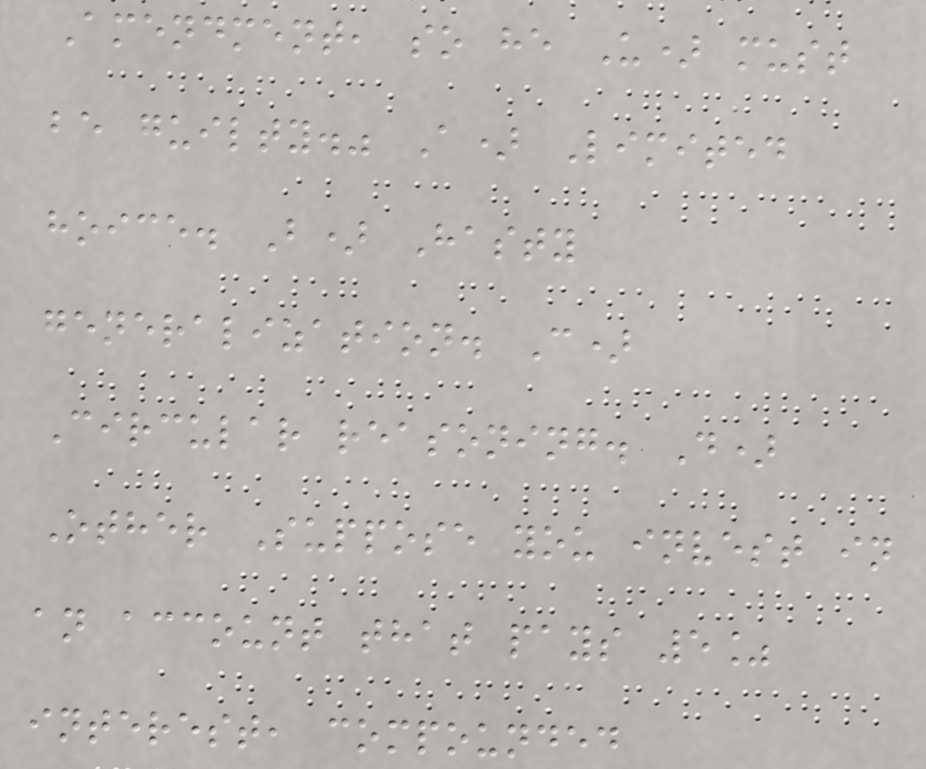Amendment, so he U) must
be guilty." A) Limited
hoice. B) Hasty
generalization. C)
Circular reasoning. D)
Other Suppose you invest in
an account that pays 5%
interest, compounded
